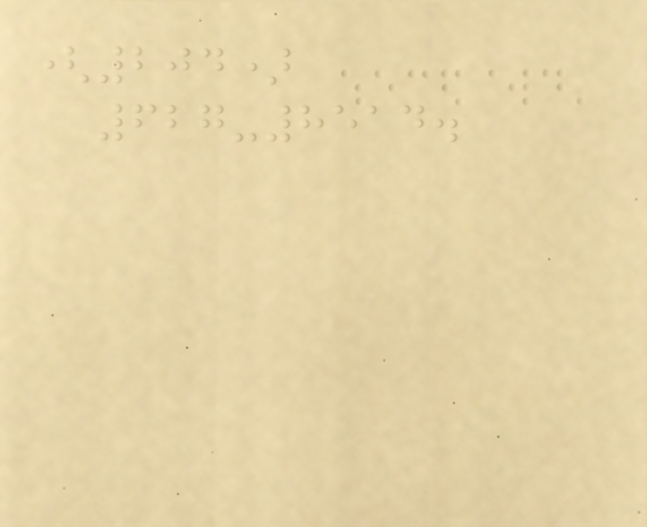(204)
627-8514.
